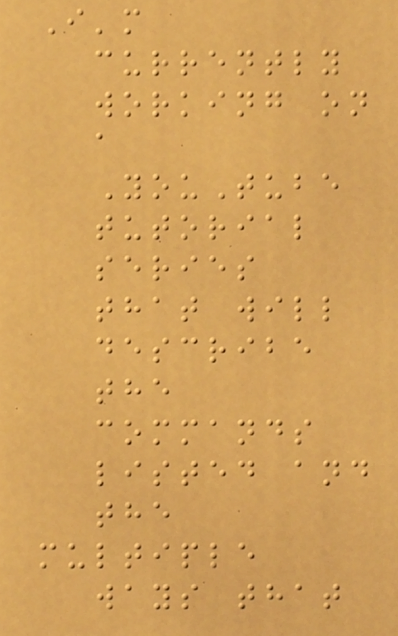I'm
currently
working on
a
YouTube
tutorial
series
that will
describe
the
commands
listed and
the
multiple
ways that
